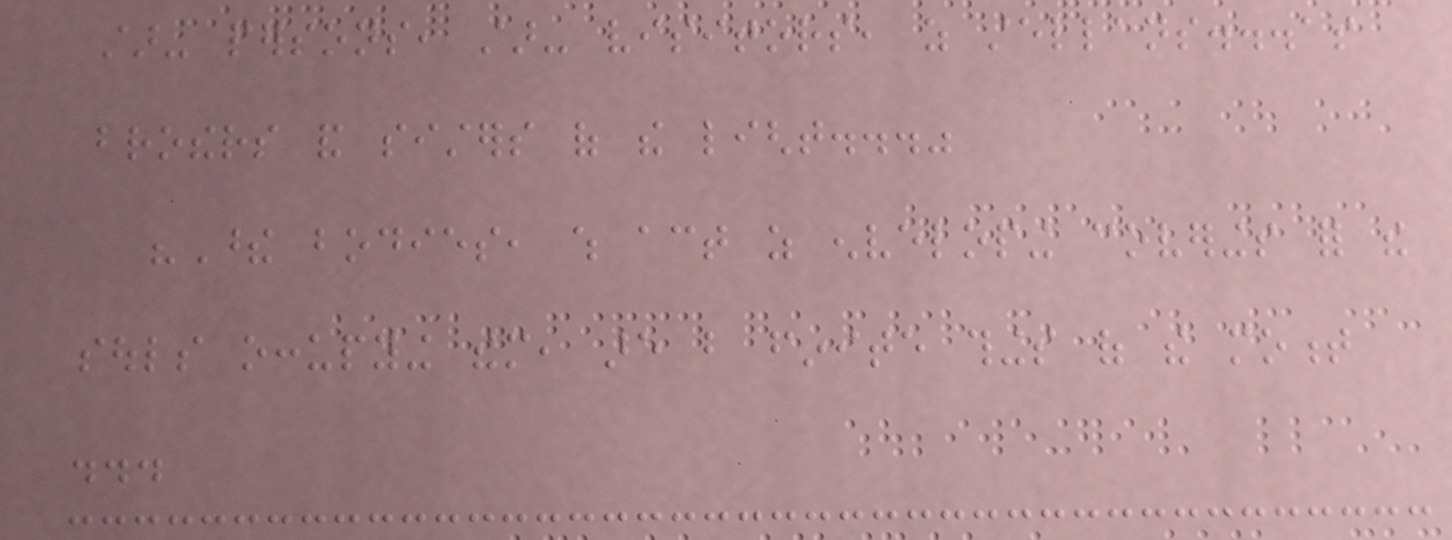star- persons, star- visitors, as stellans...as
brothers and sisters of the light..."
"These bodies, which act as enveloping coverings for the
souls occupying them, are but finite things of the moment
...
